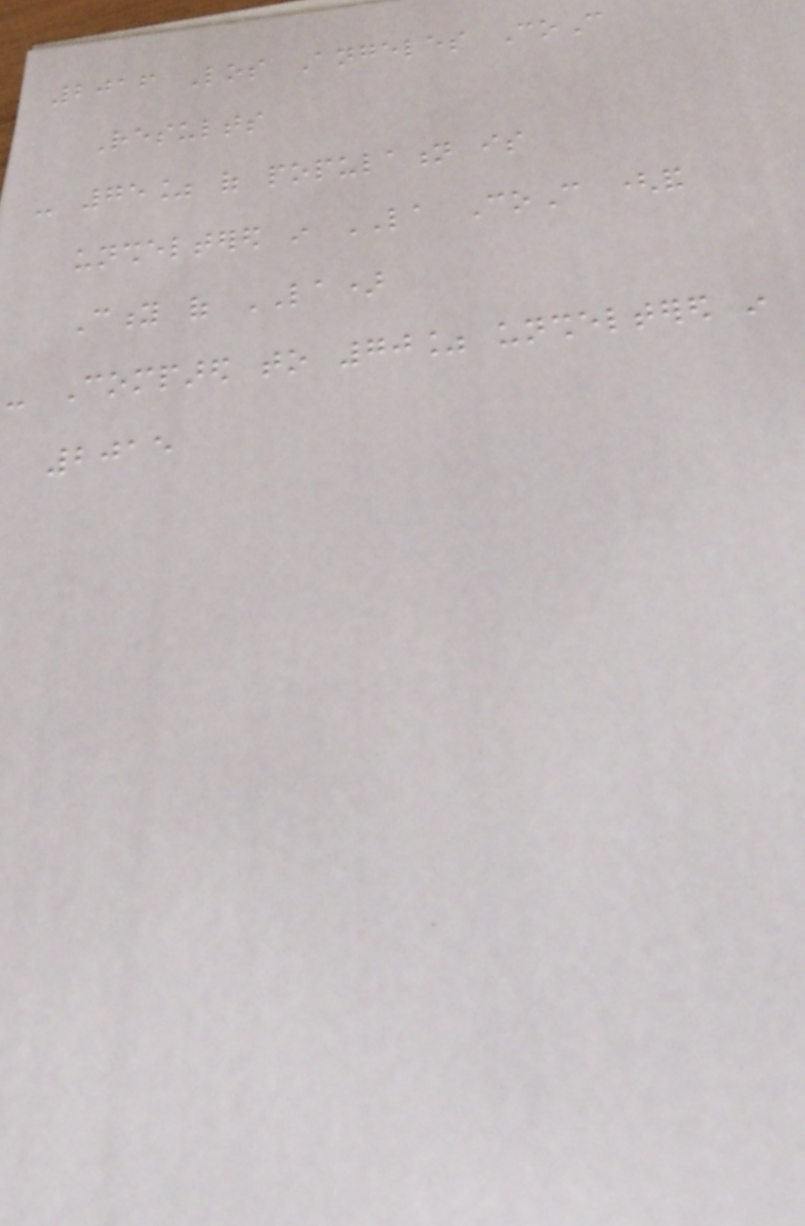2016 Los Angeles CoC
Results
- 75% of population is
unsheltered in LA CoC (and
City of LA)
- Compared to 70% unsheltered in
2015
